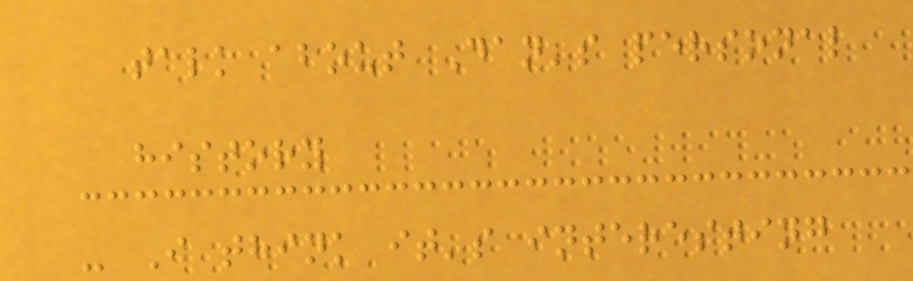talk about Dan's personal
history
- I think it's interesting
